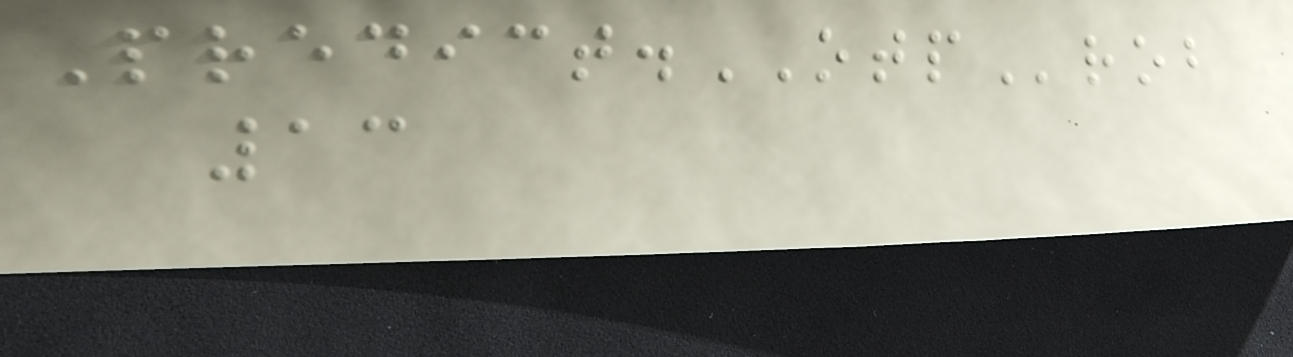Predict.OTProb
13
